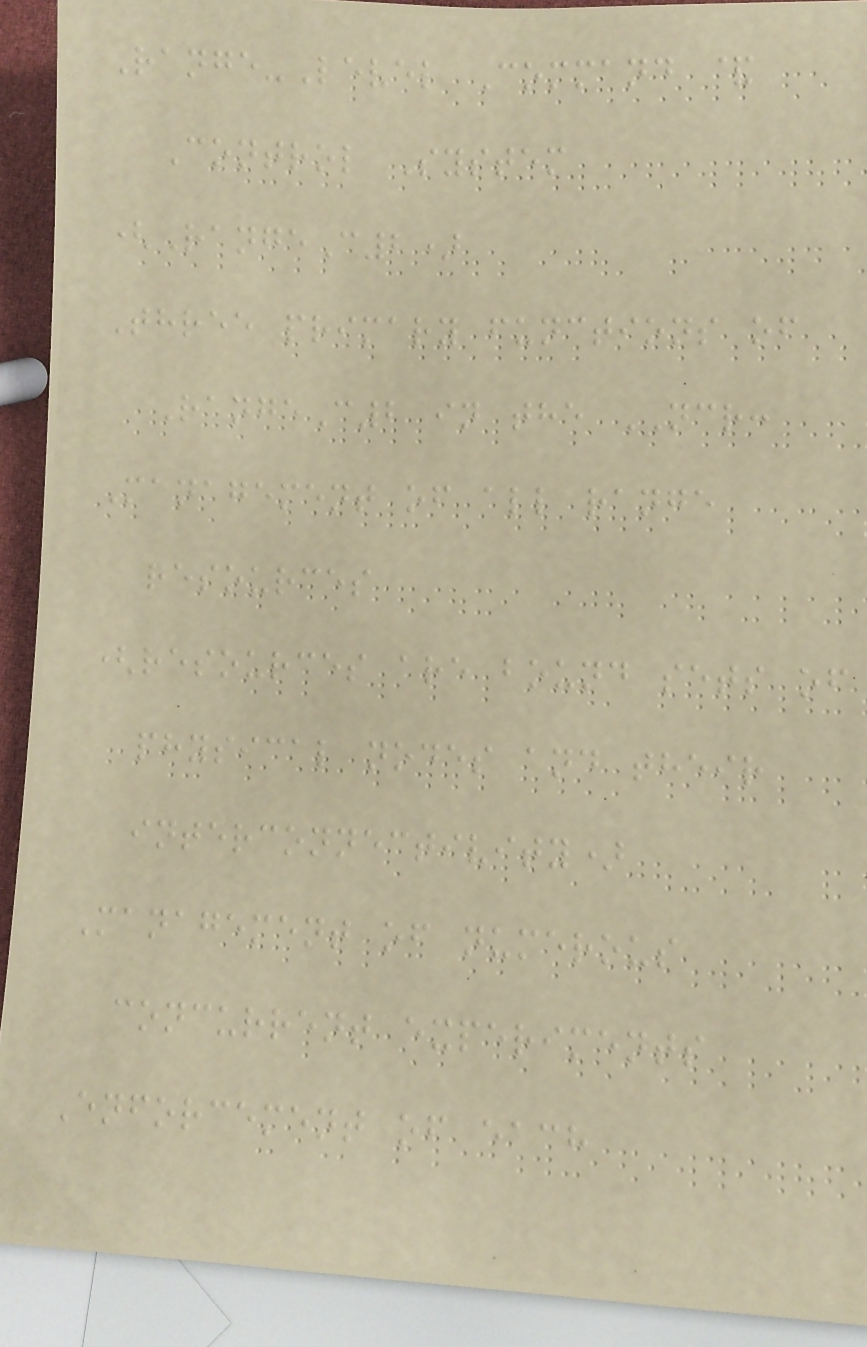Range-Level Command &
Control System
(RangeC2)
Three primary functions of
RangeC2 in the NCR:
Management of all range
resources
(resources are bound sets of
physical nodes and their
interconnectivity)
Management of numerous
concurrent experiments
Enforcement of each
